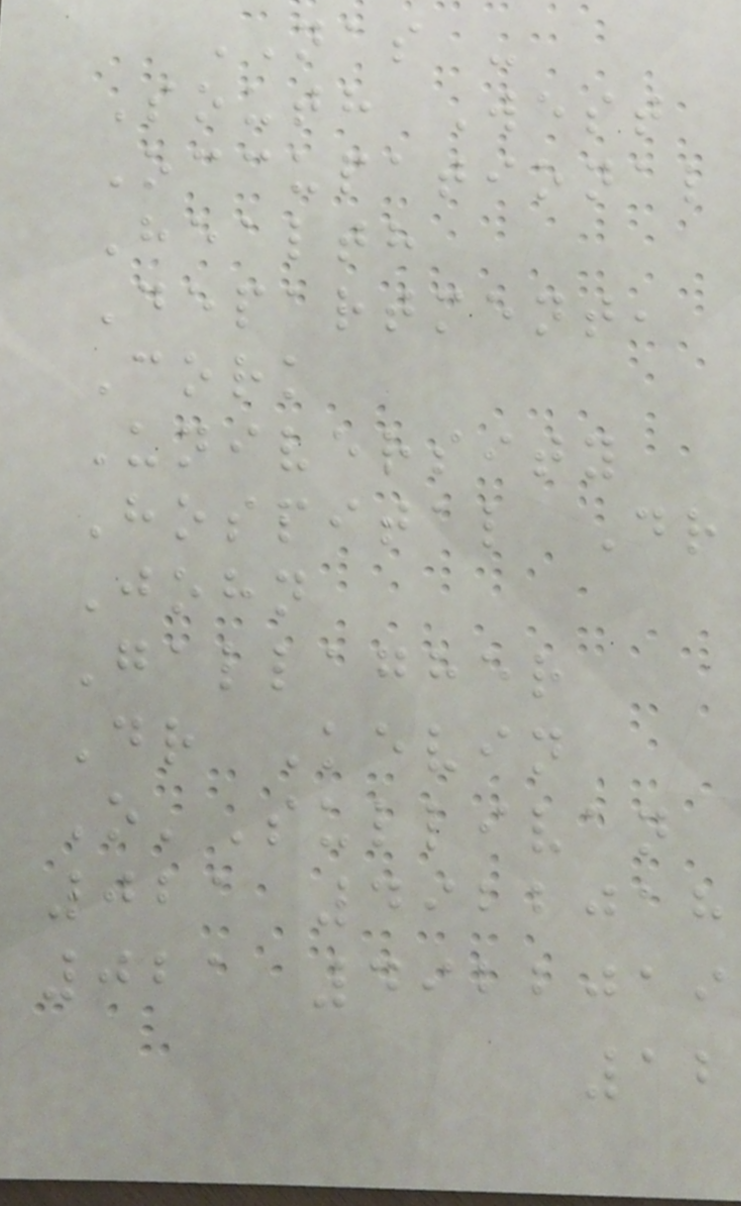NAS -
South West
Occupational
Health
Department,
Cork
University
Hospital Dr
John
Gallagher
Dr Kevin
O'Sullivan
021 4922018
021 4922019
12
